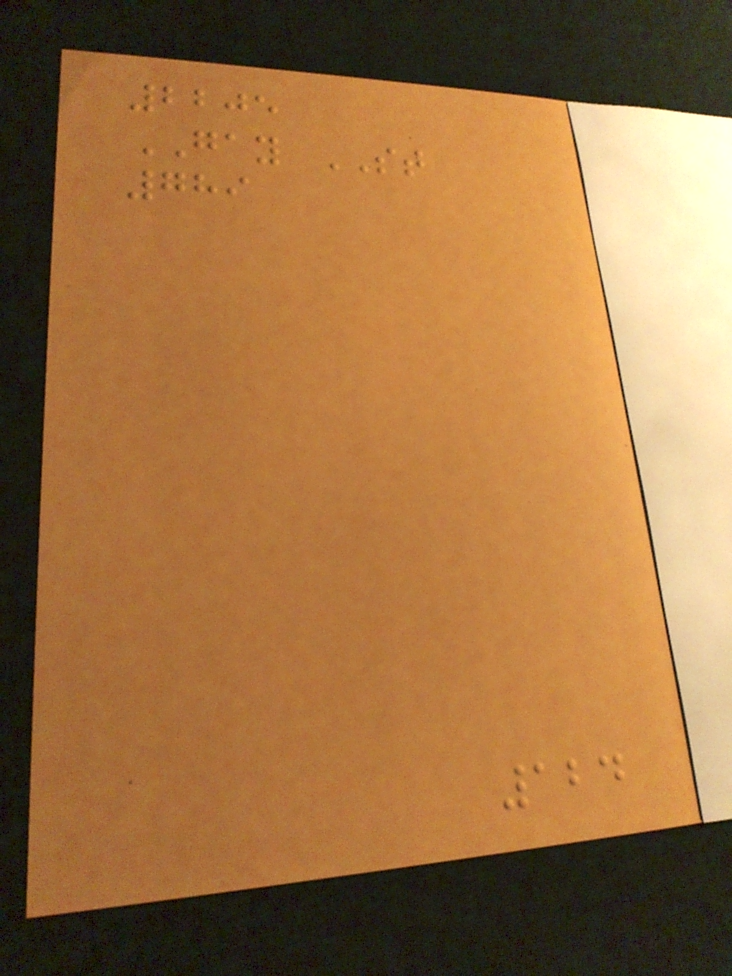2205
GAY ST
789
124
